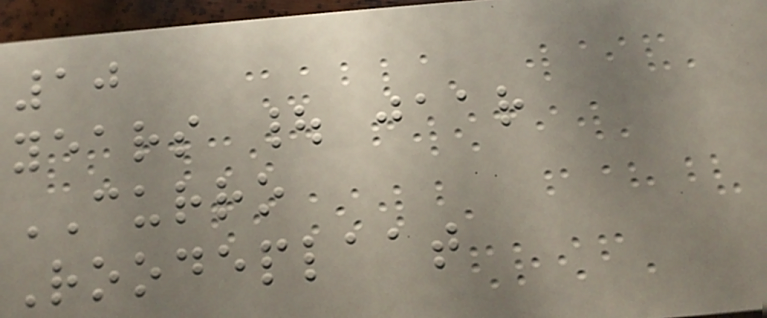10
years | jaar
CURRO
Roodeplaat
